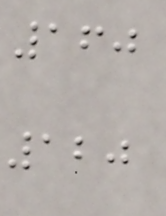160
120
